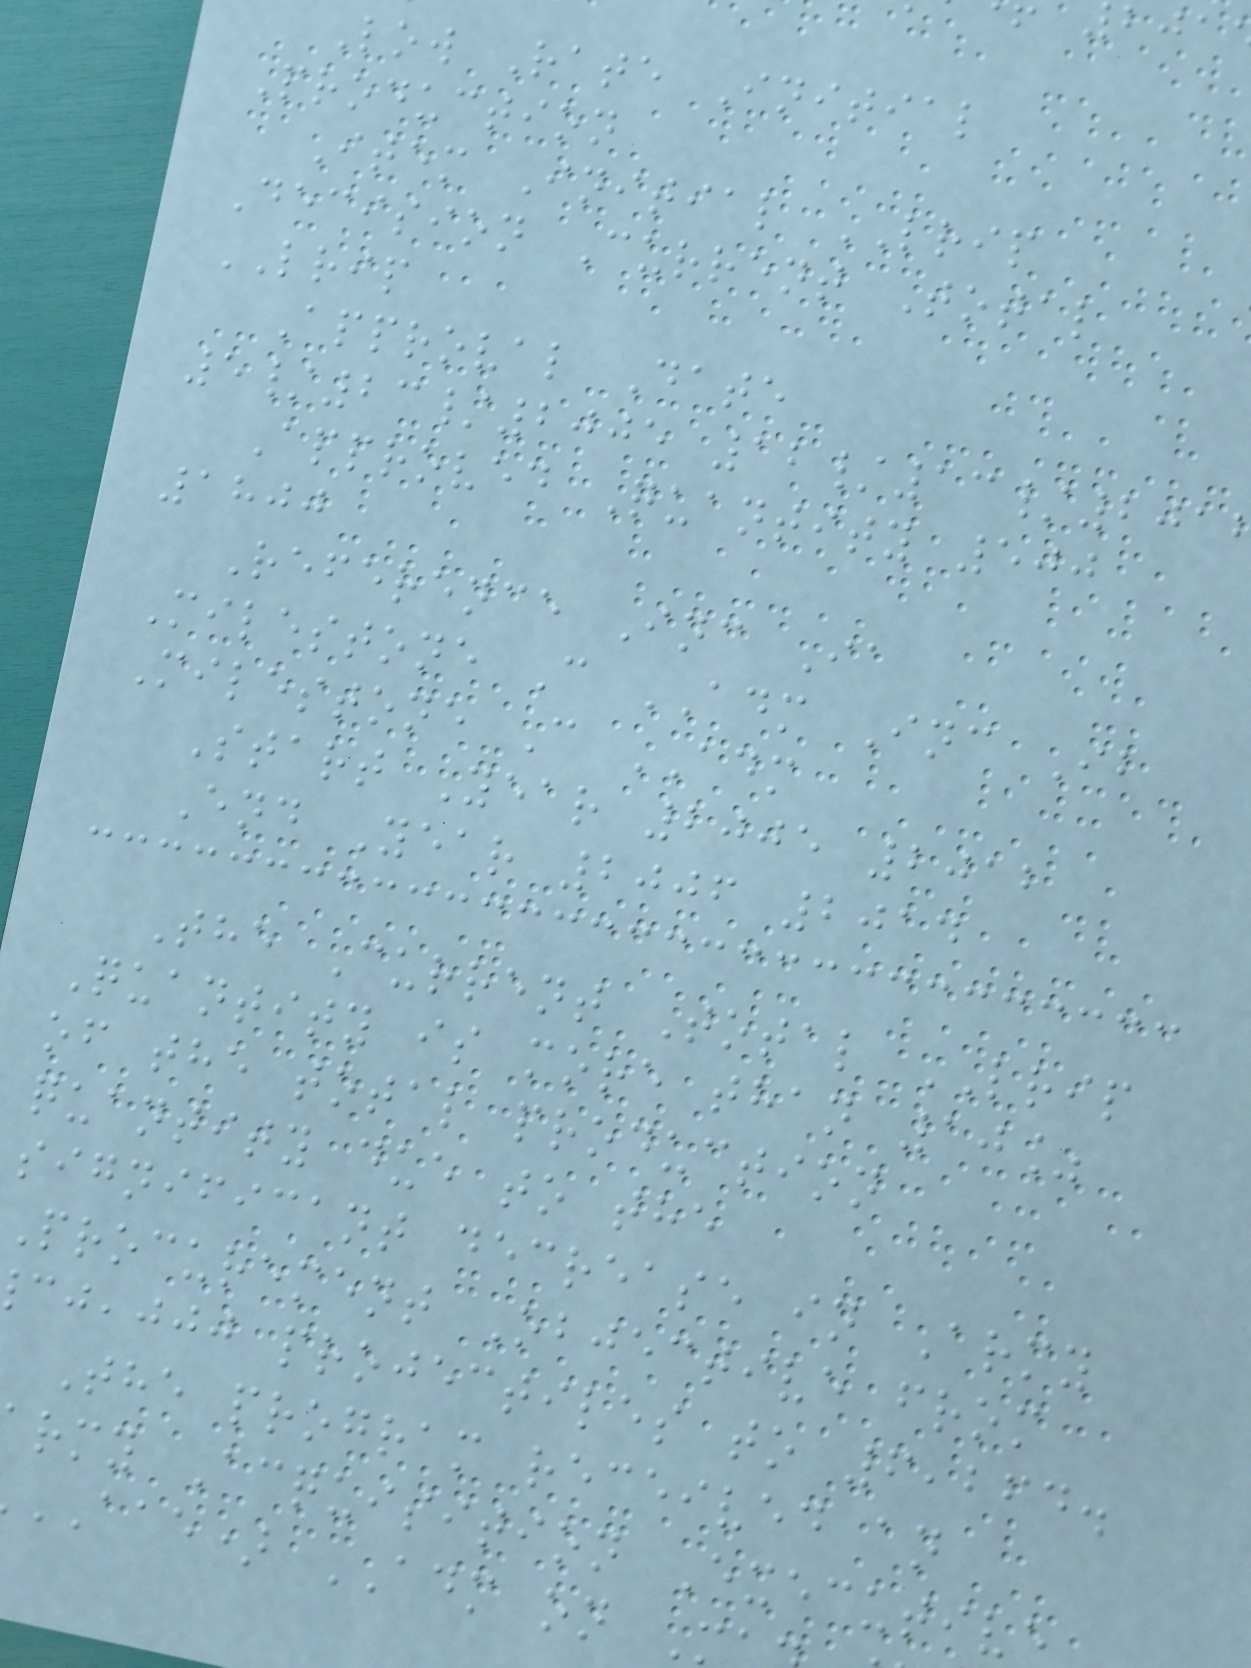Low Rate Initial
Production
Item Initial LRIP
Decision Current Total
LRIP
Approval Date
5/23/2005 12/13/201
Approved Quantity 500
1800
Reference Inc Ia
Milestone C ADM Inc Ib
Milestone C ADM
Start Year 2005 2012
End Year 2006 2014
The Current Total LRIP
Quantity is more than 10%
of the total production
quantity due to the
significant decrease in Army
Procurement Objective from
,jjj projectiles to 6,264.
The program received an
rmy Acquisition Executive
AAE) ADM on
